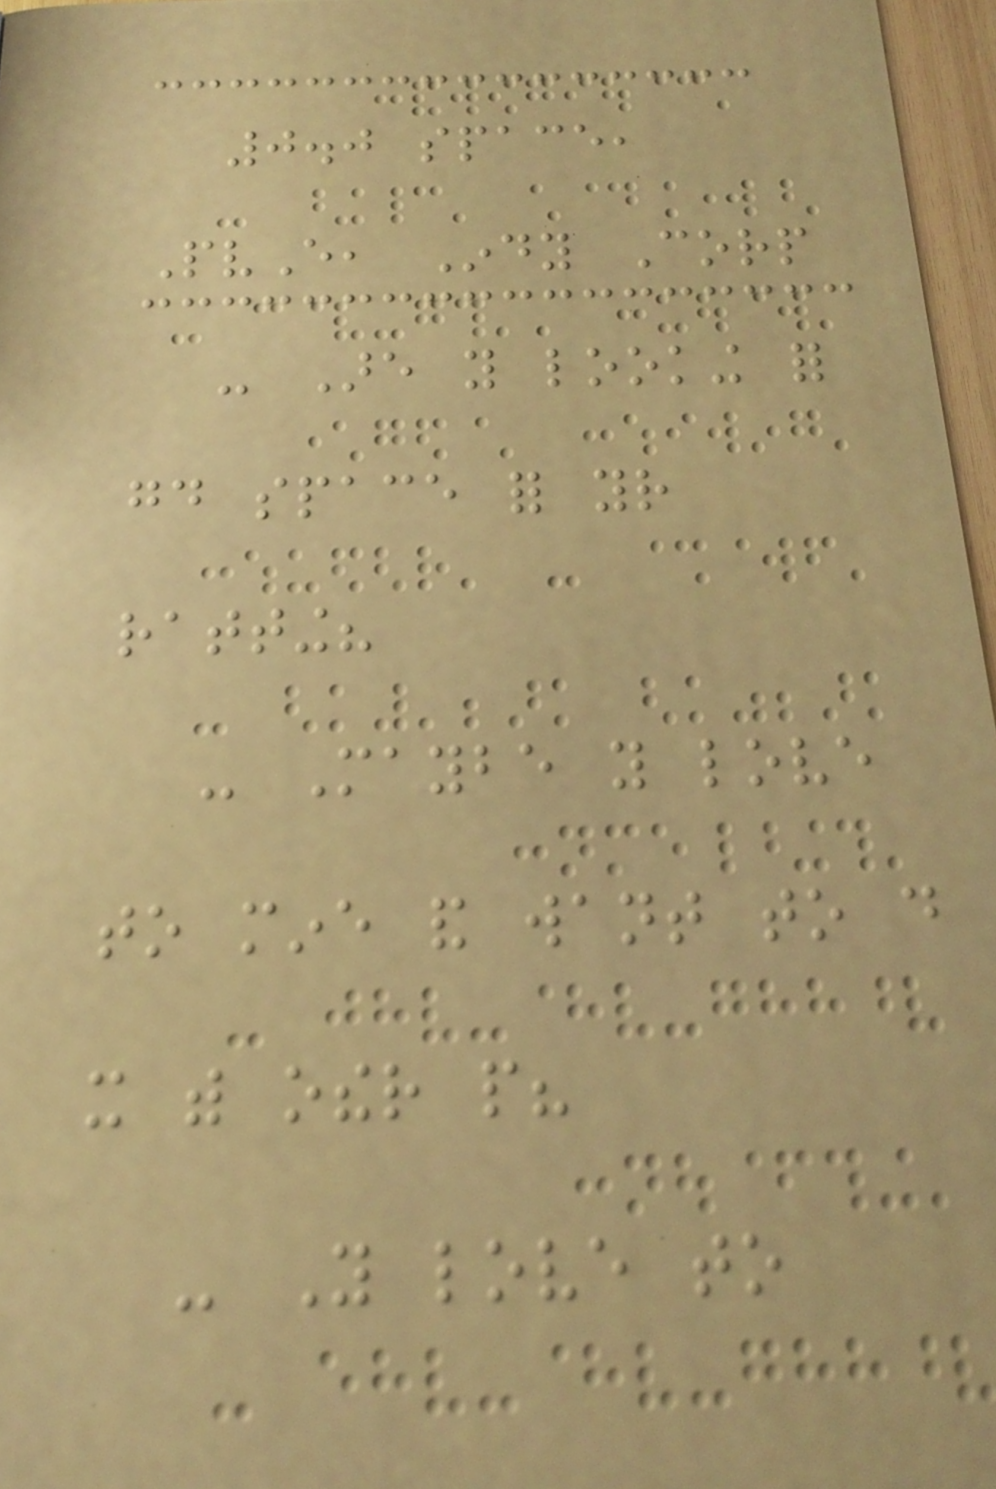0.0 space,
PvE, Indy Corp
- Are you looking for
good space for your
ratting?
- Maybe you love
to mine and want to do
it with other people?
- You love to
